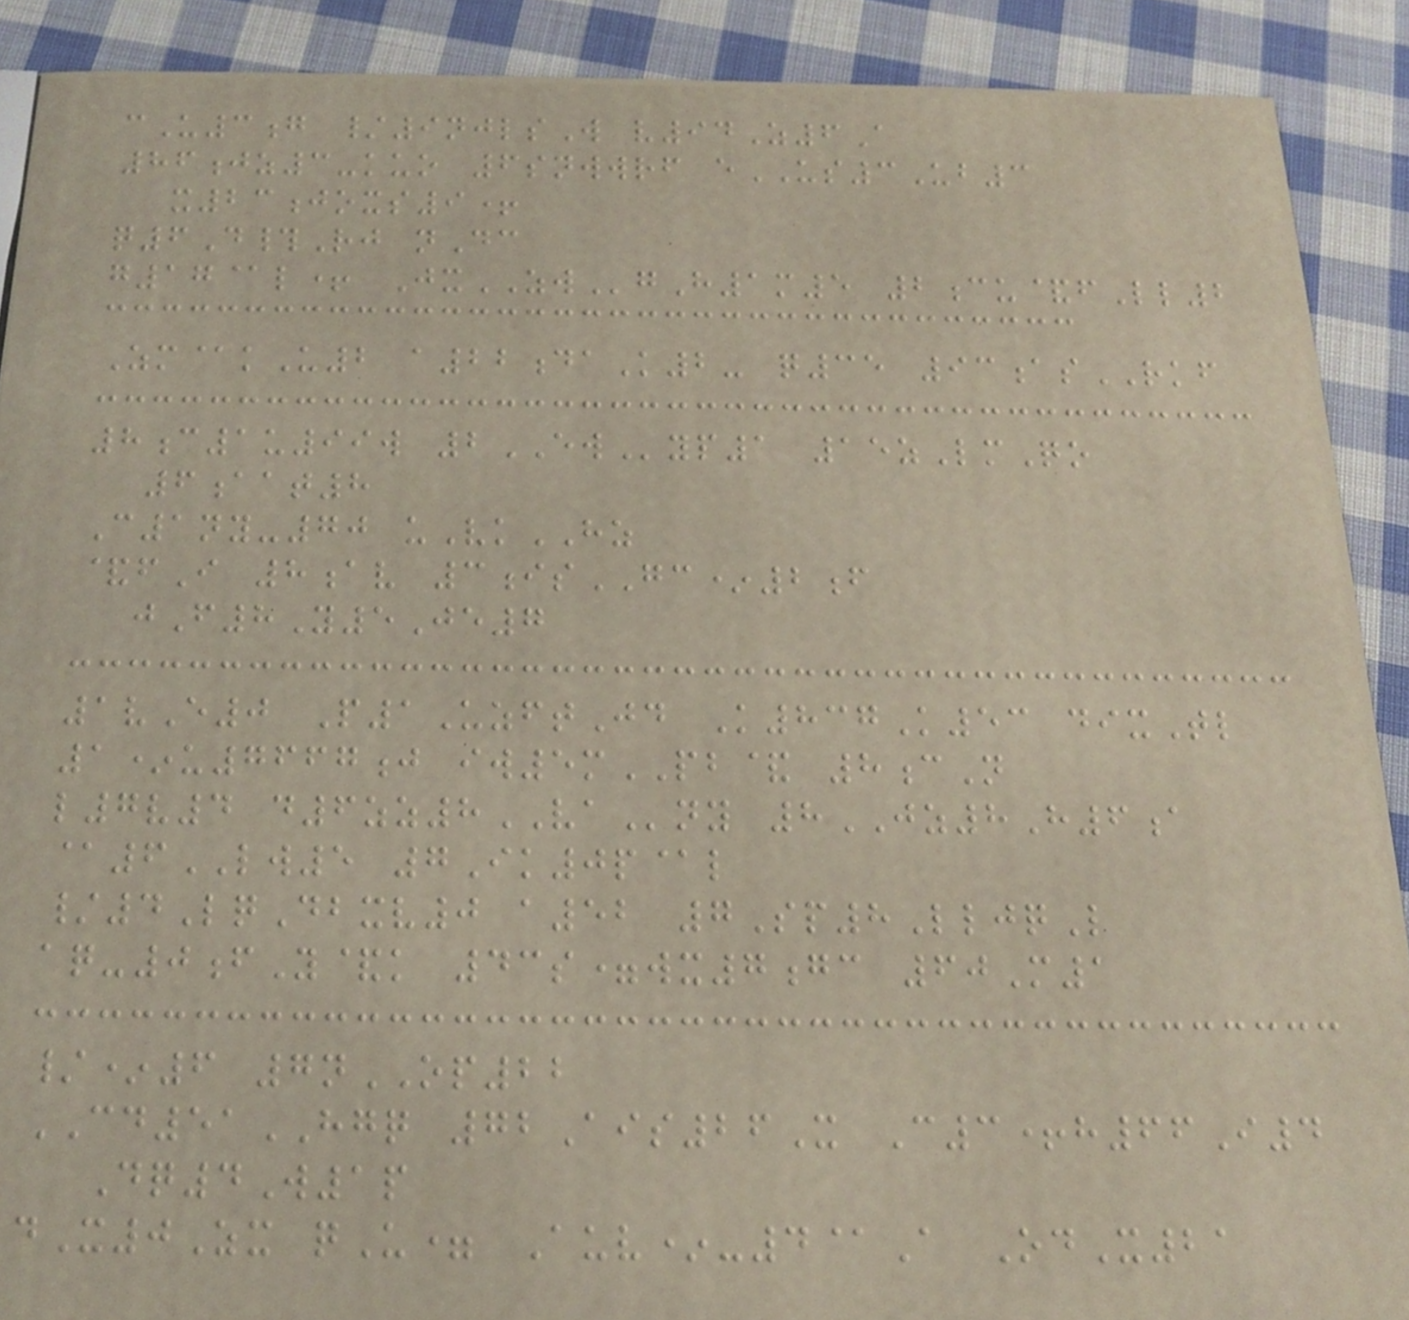cU3g /9njlsW v94Z6A
86jz3-kuo 6snwwrf eUS3Ub3
x23joxs9+
q6D#Rj nDc
g17@l+ JxZWgH1m5 2cu&fLl2
Zm@kU2 a22daK2- q35 93asRKF
8c1u99w 2EWyp1 15zLmQo
6aat8
C1ny-70 uVkHZ
&fI 8av 3isGC*2f
jF8Y5Je7
1vE0 P1UzftJd K837K53 dixTl
1*u7667j iw5mPB& 8cN
l7v4 d6zz8VAny 8JZ8H6a
@6LW5 7Ik0p@l
/4LqDbxv0 a52 7Sp8LljqL
aq-0fY&k 43s=wx7gc 60M1
/*6 7nOP22
CD51HGQ 72Ais26X C3+h66I4
Dq4W1p
dX0Zx qU= Auv*-4@A OdX21
